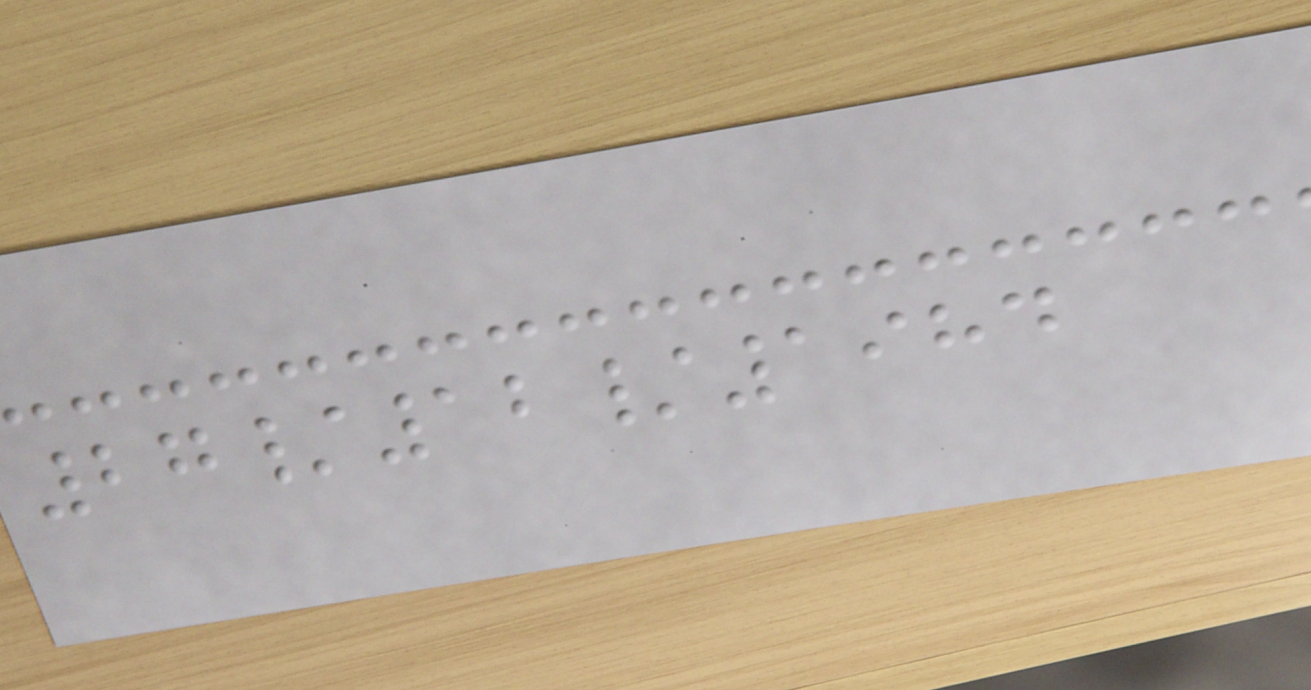27/12/1984
